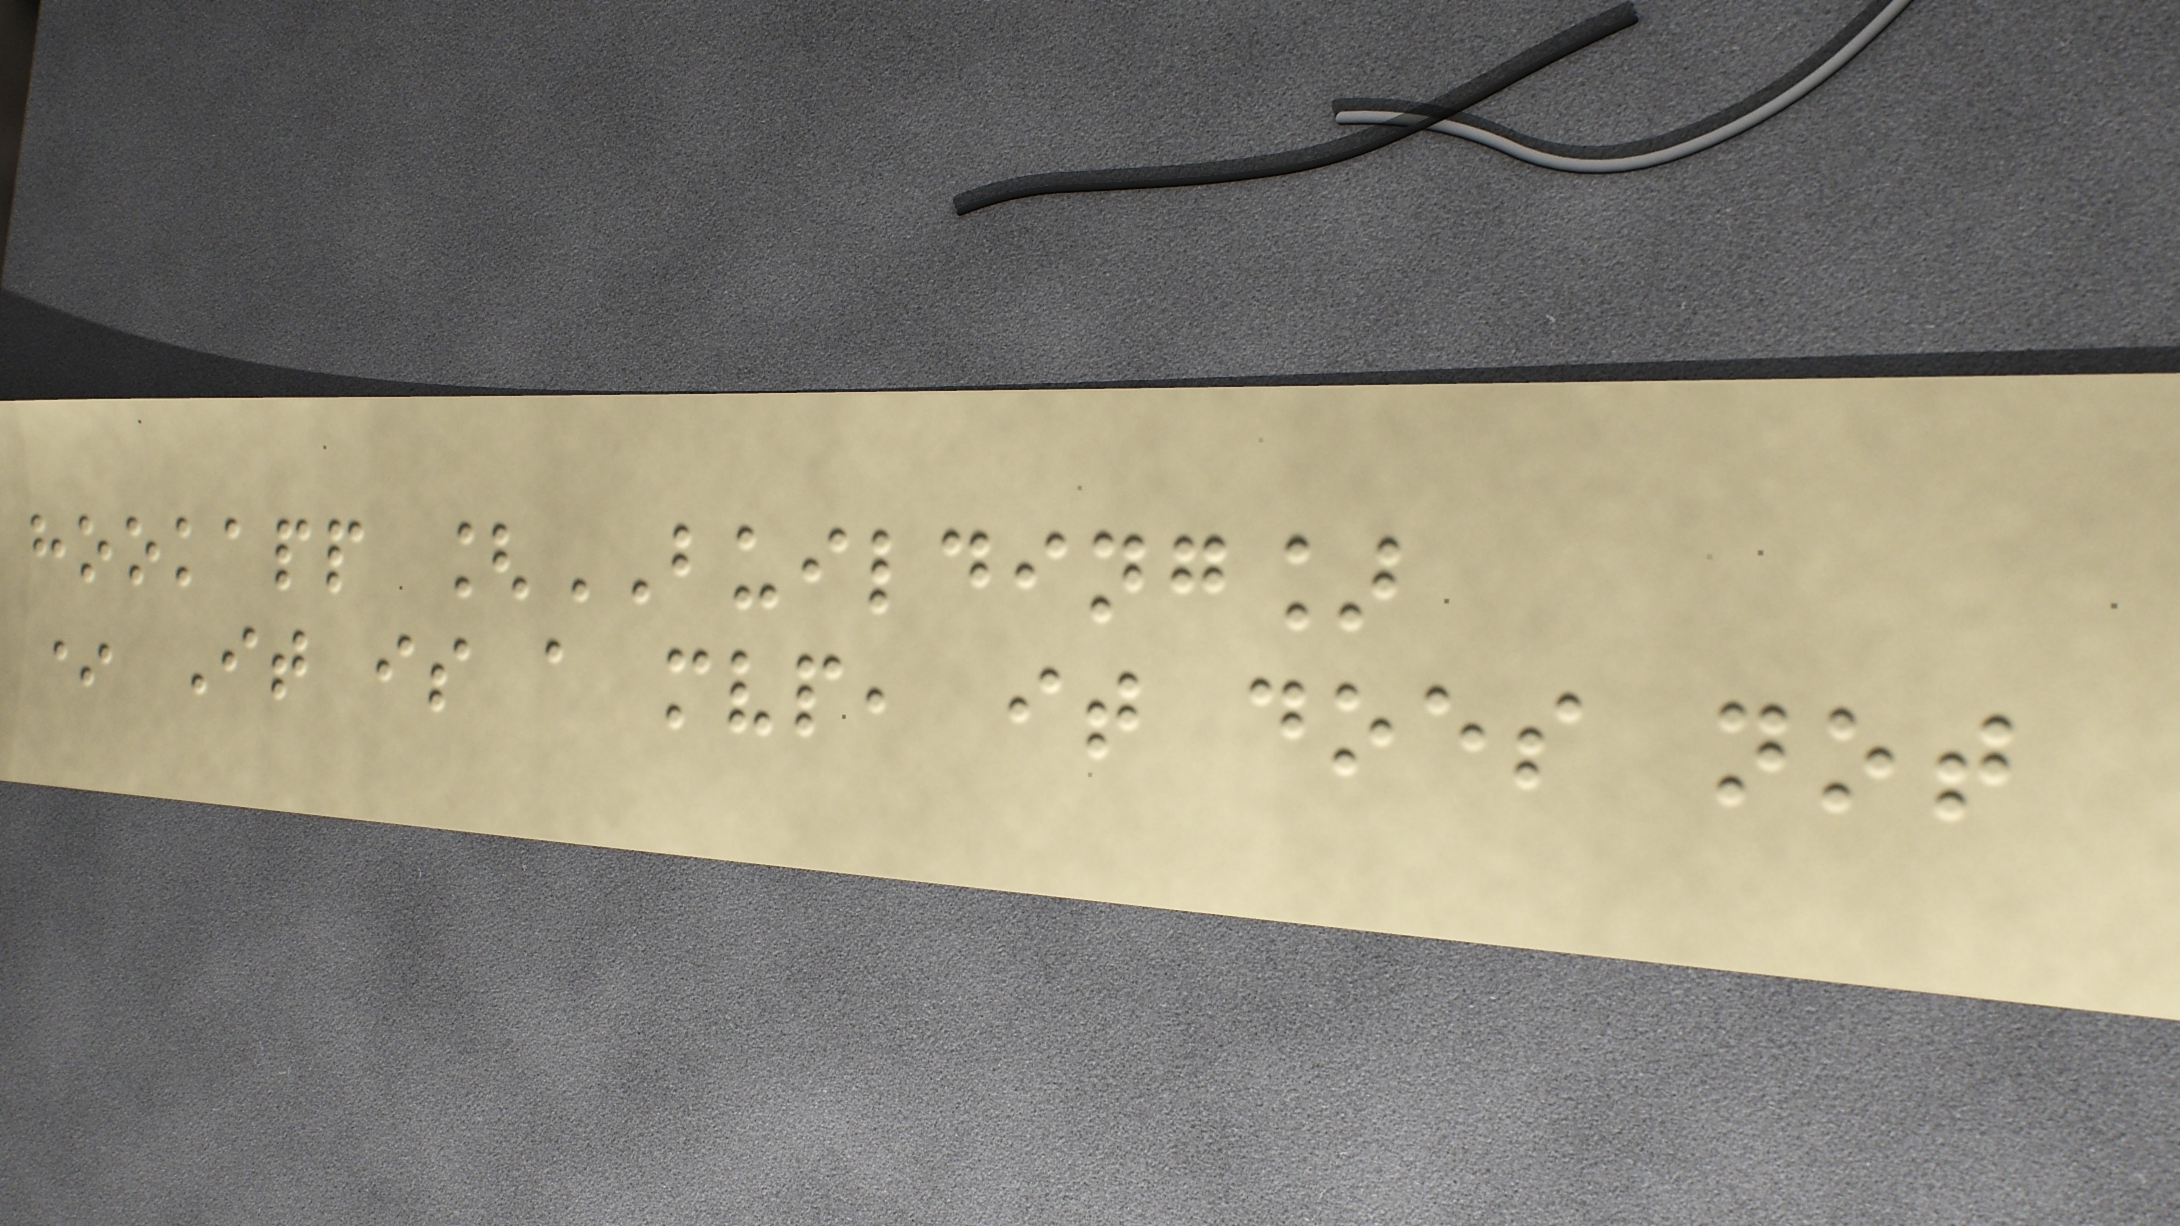hookapp [BUILDING]
* It is a mvp, it does not
